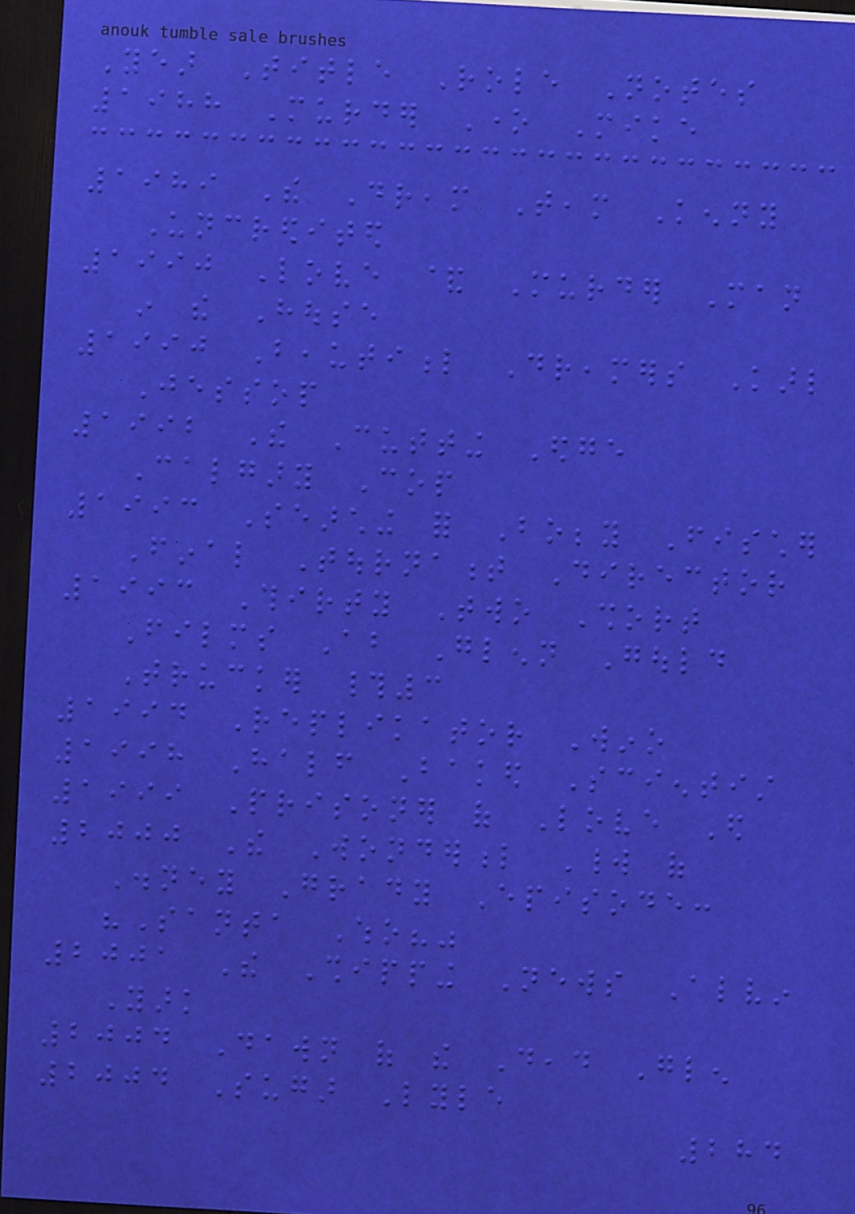Year Title Role Notes
1988 Murder One Mike
1989 The Dream Team Kenny
Uncredited
1990 Love & Murder Man
in the House
1990 Beautiful Dreamers Karl
Jessop
1992 The Cutting Edge
Calgary Cop
1993 Searching for Bobby Fischer
Final Tournament Director
1993 Thirty Two Short
Films About Glenn Gould
Trucker #3
1994 Replikator Wino
1998 Half Baked Scientist
1999 Prisoner of Love Ed
2000 The Wonderful World of
Disney Grady Episode:
"Santa Who?"
2001 The Shipping News Alvin
Yark
2004 Dawn of the Dead Glen
2004 Sugar Lyle
284
